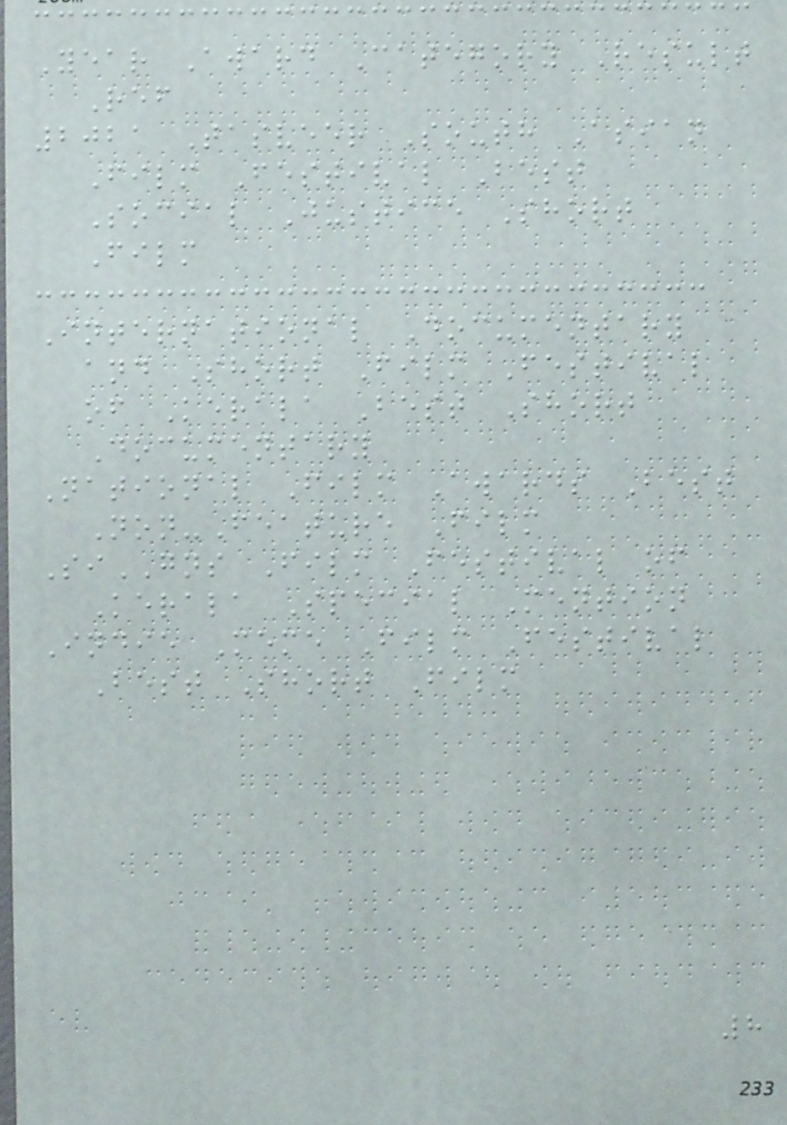Year Award Category Result
Ref
2021 Tasveer South Asian
Film Festival Best
Social Justice Short
Film
International Documentary
and Short Film Festival
of Kerala Best Short
Documentary
National Film Awards Best
Non-Feature Film
SiGNS Film Festival of
Kerala Special Mention
Indie Meme Film Festival
Best Short Film
8
